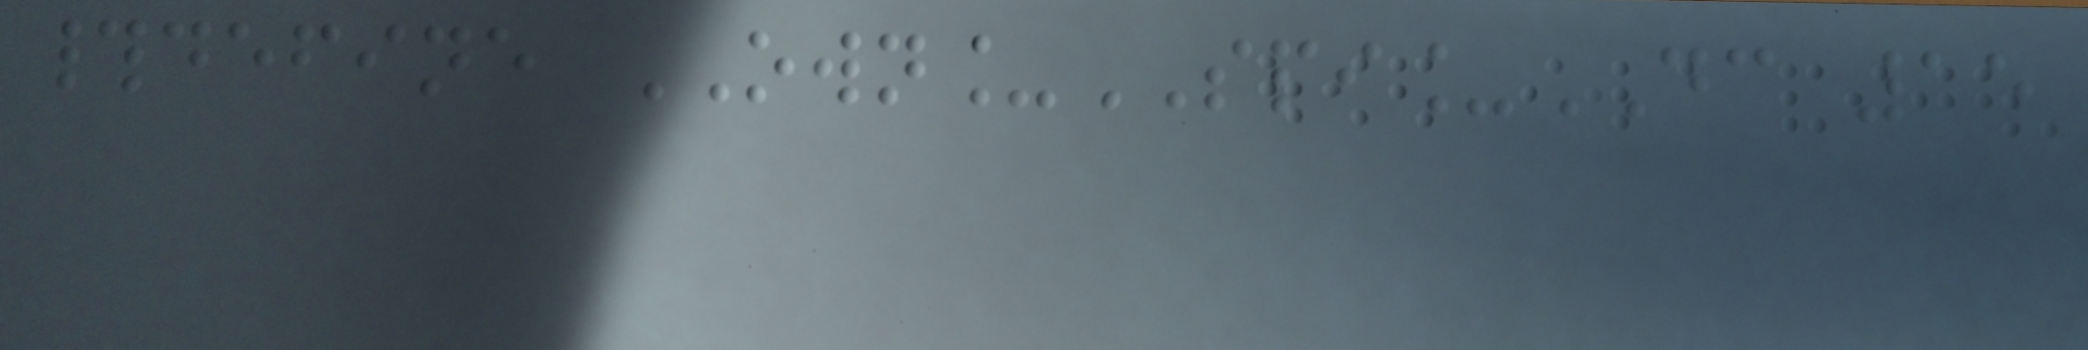#define OWN_SPI_DC 15
